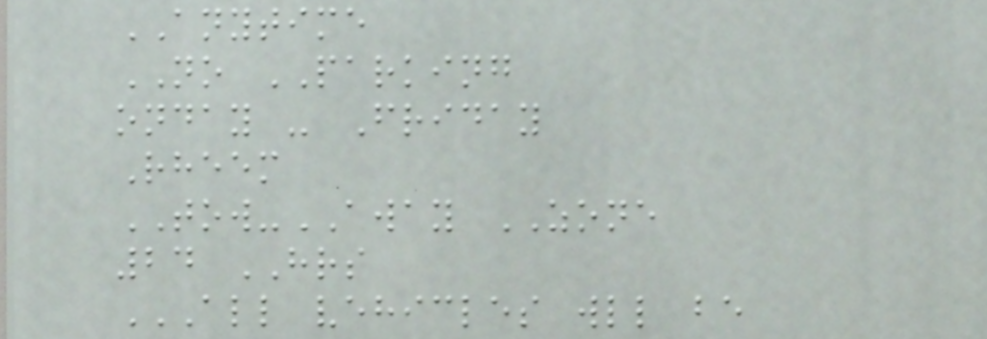ANYTIME
NO PARKING
onday - Friday
Rheem
TOW-AWAY ZONE
24 HRS
ALL VEHICLES WLL BE
